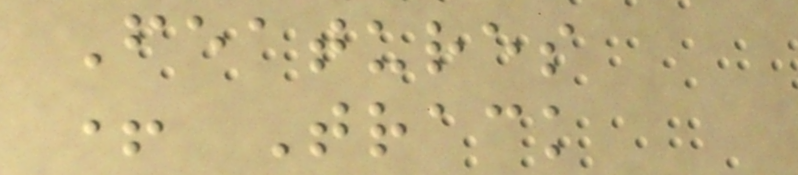Features
+ Track
